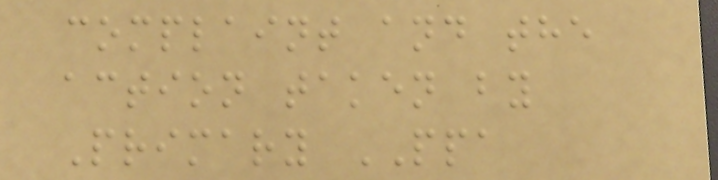complaint and the
action taken by
Primary PPA
